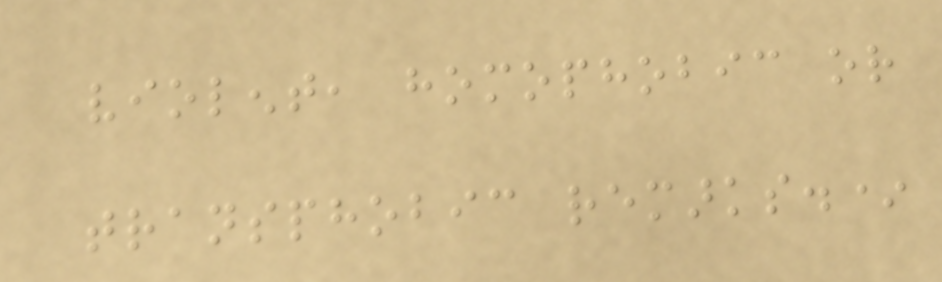violent, homophobic or
transphobic remarks.*
